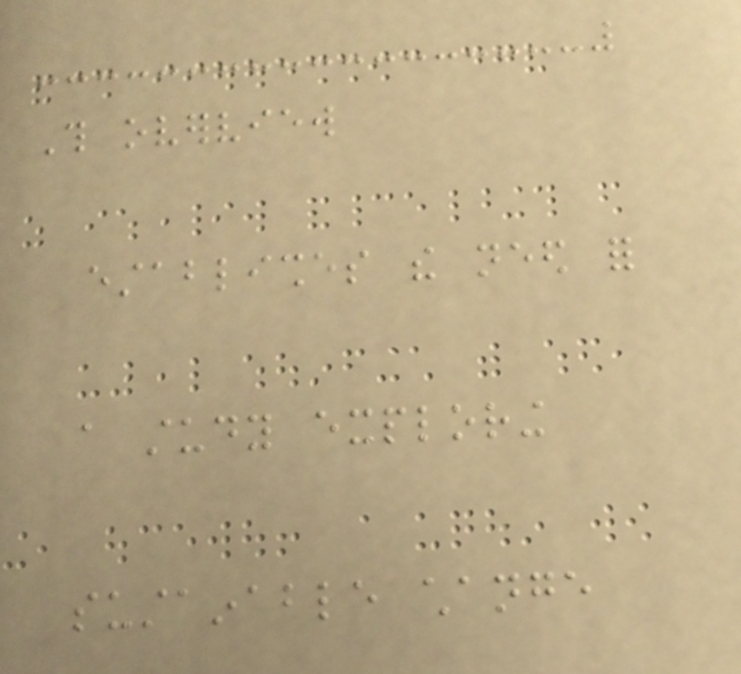This overview
establishes the need for
a study exploring
sustainable change
